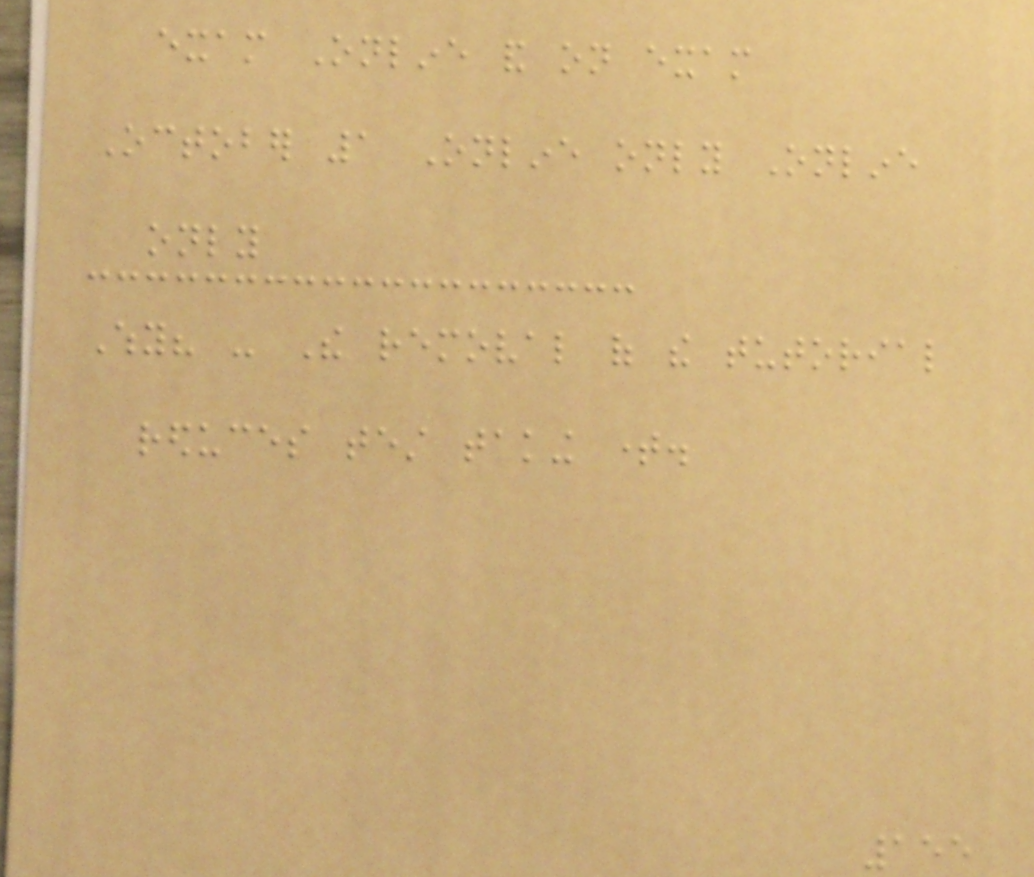exam Online and on exam
October 1 Online only Online
only
Why? - The removal of the tutorial
reduces test taking time.
155
